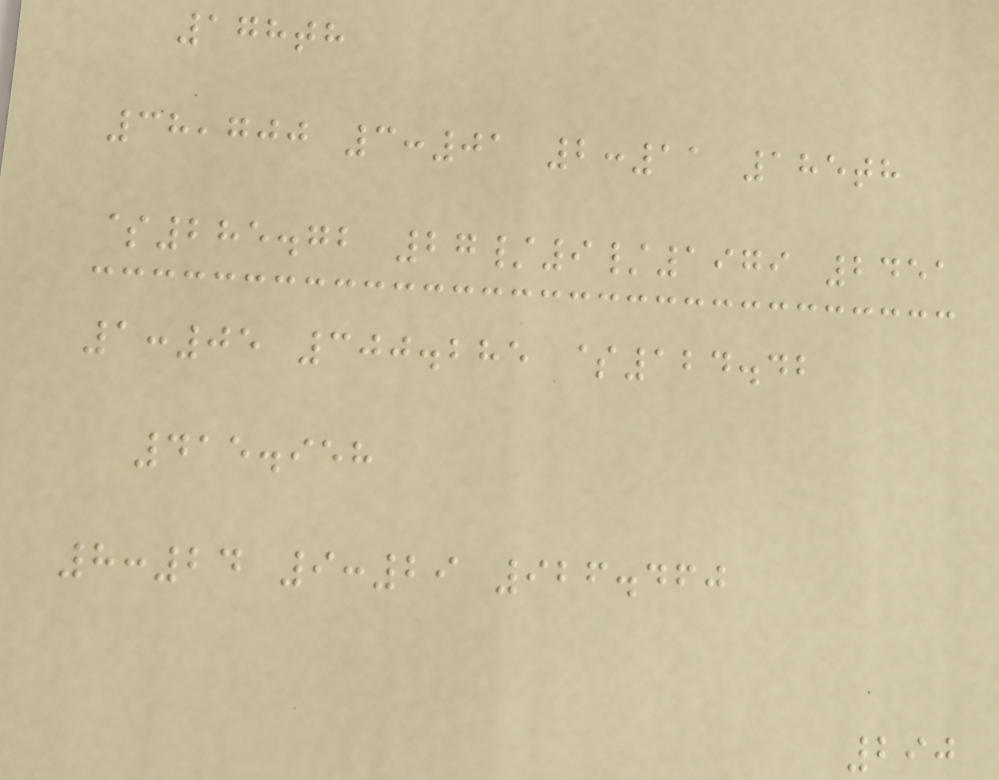178th
38,700 3:01 2:11 185th
$285.72 27/9/1979 2451
1:05 300.285 $124.42
415.958
8:24 9:29 926.460
290
